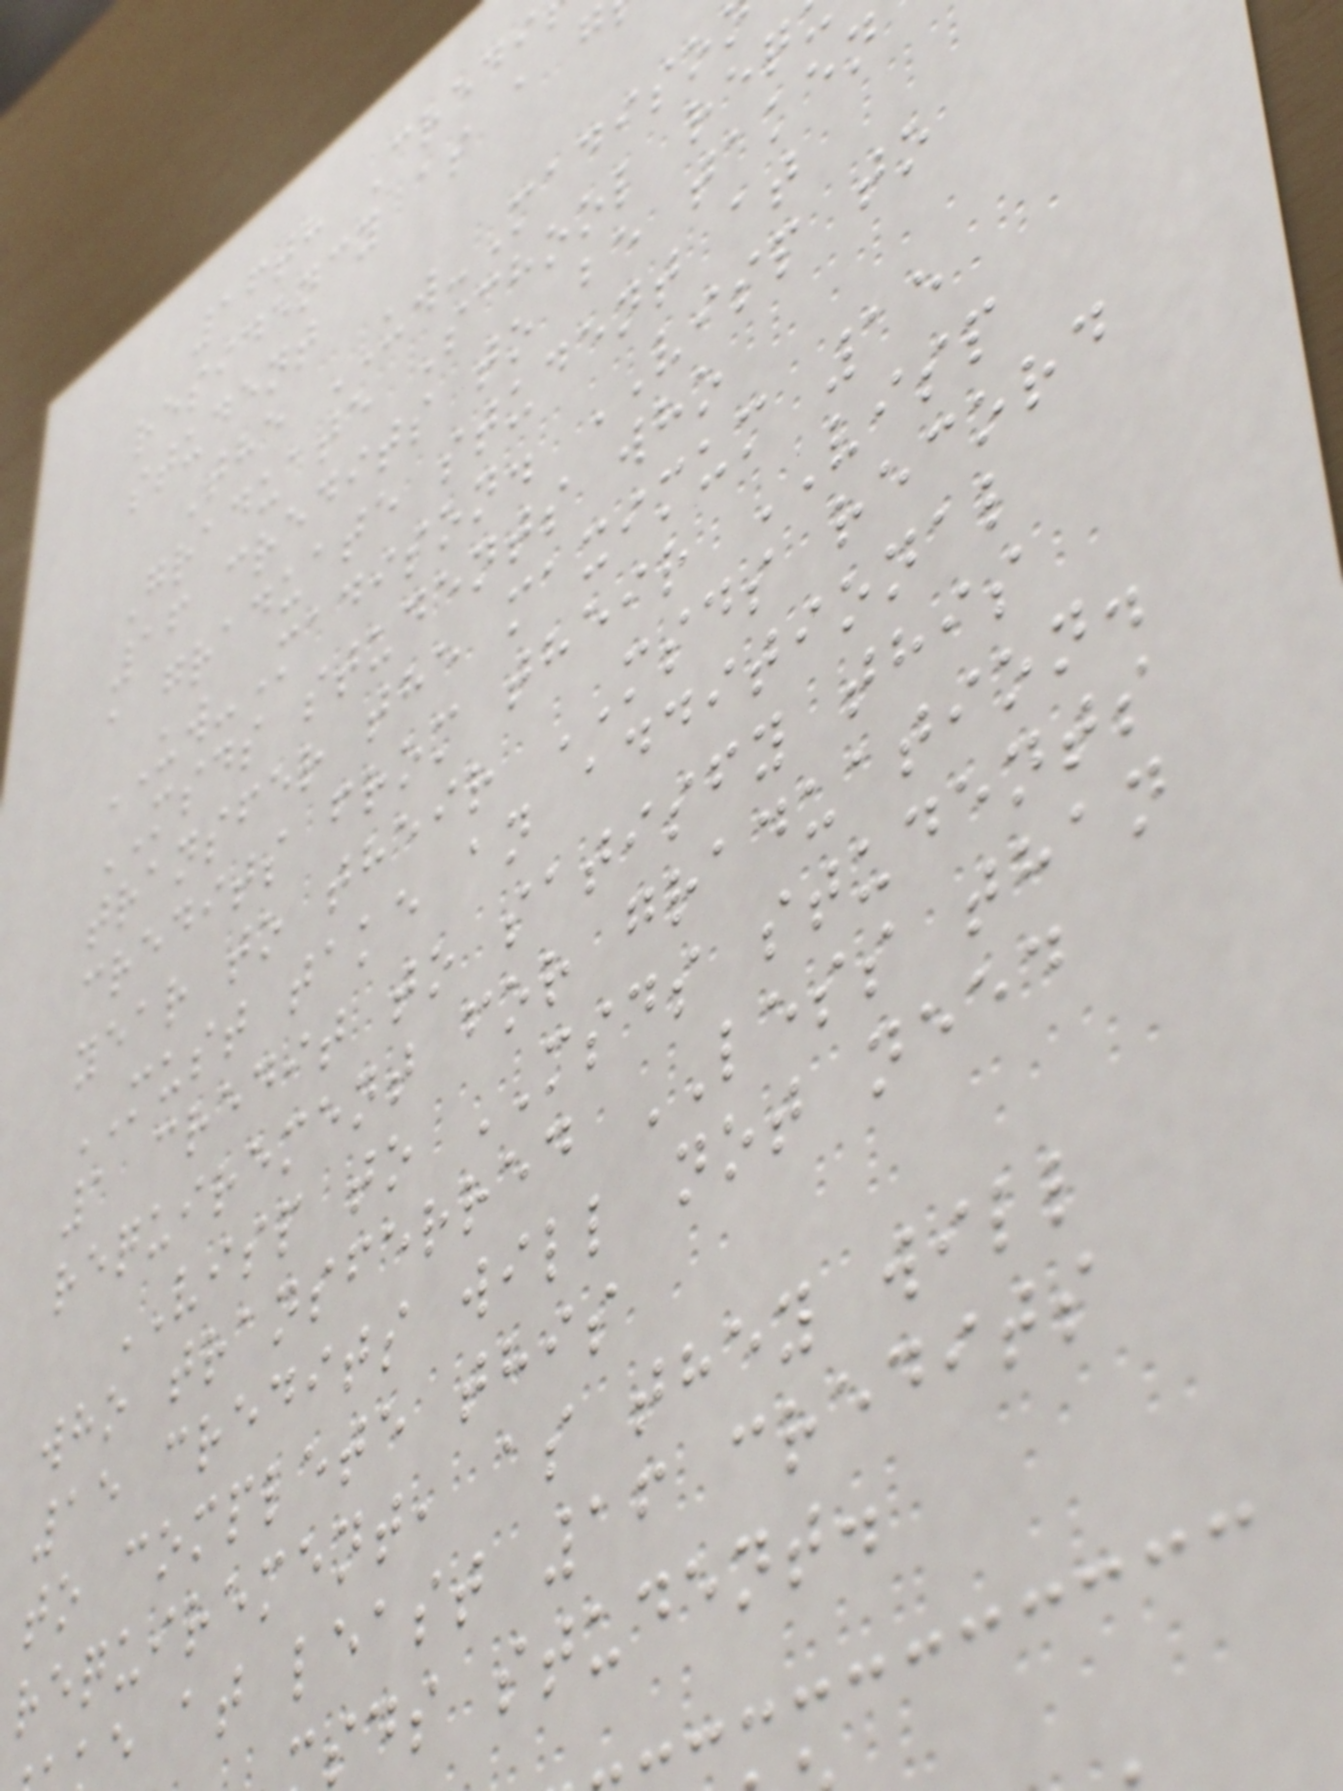16th Credi
residency as a g
student
The UW-Madiso
Graduate School req
16 credits to be taken
a graduate student at
UW-Madison. VISP to
MSDS students who
transfer the maximum 15
credits from their VISP
year to their MSDS record
MUST take an additional
1 credit to satisfy this
requirement for graduation.
VISP to MSDS students
who transferred LESS than
15 credits will not need
to complete this
requirement, as they will
e at least 16 credits
sds student.
